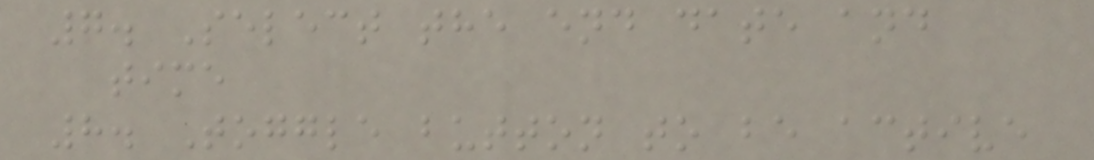7. Select the end date and
time
8. Toggle button to be active
